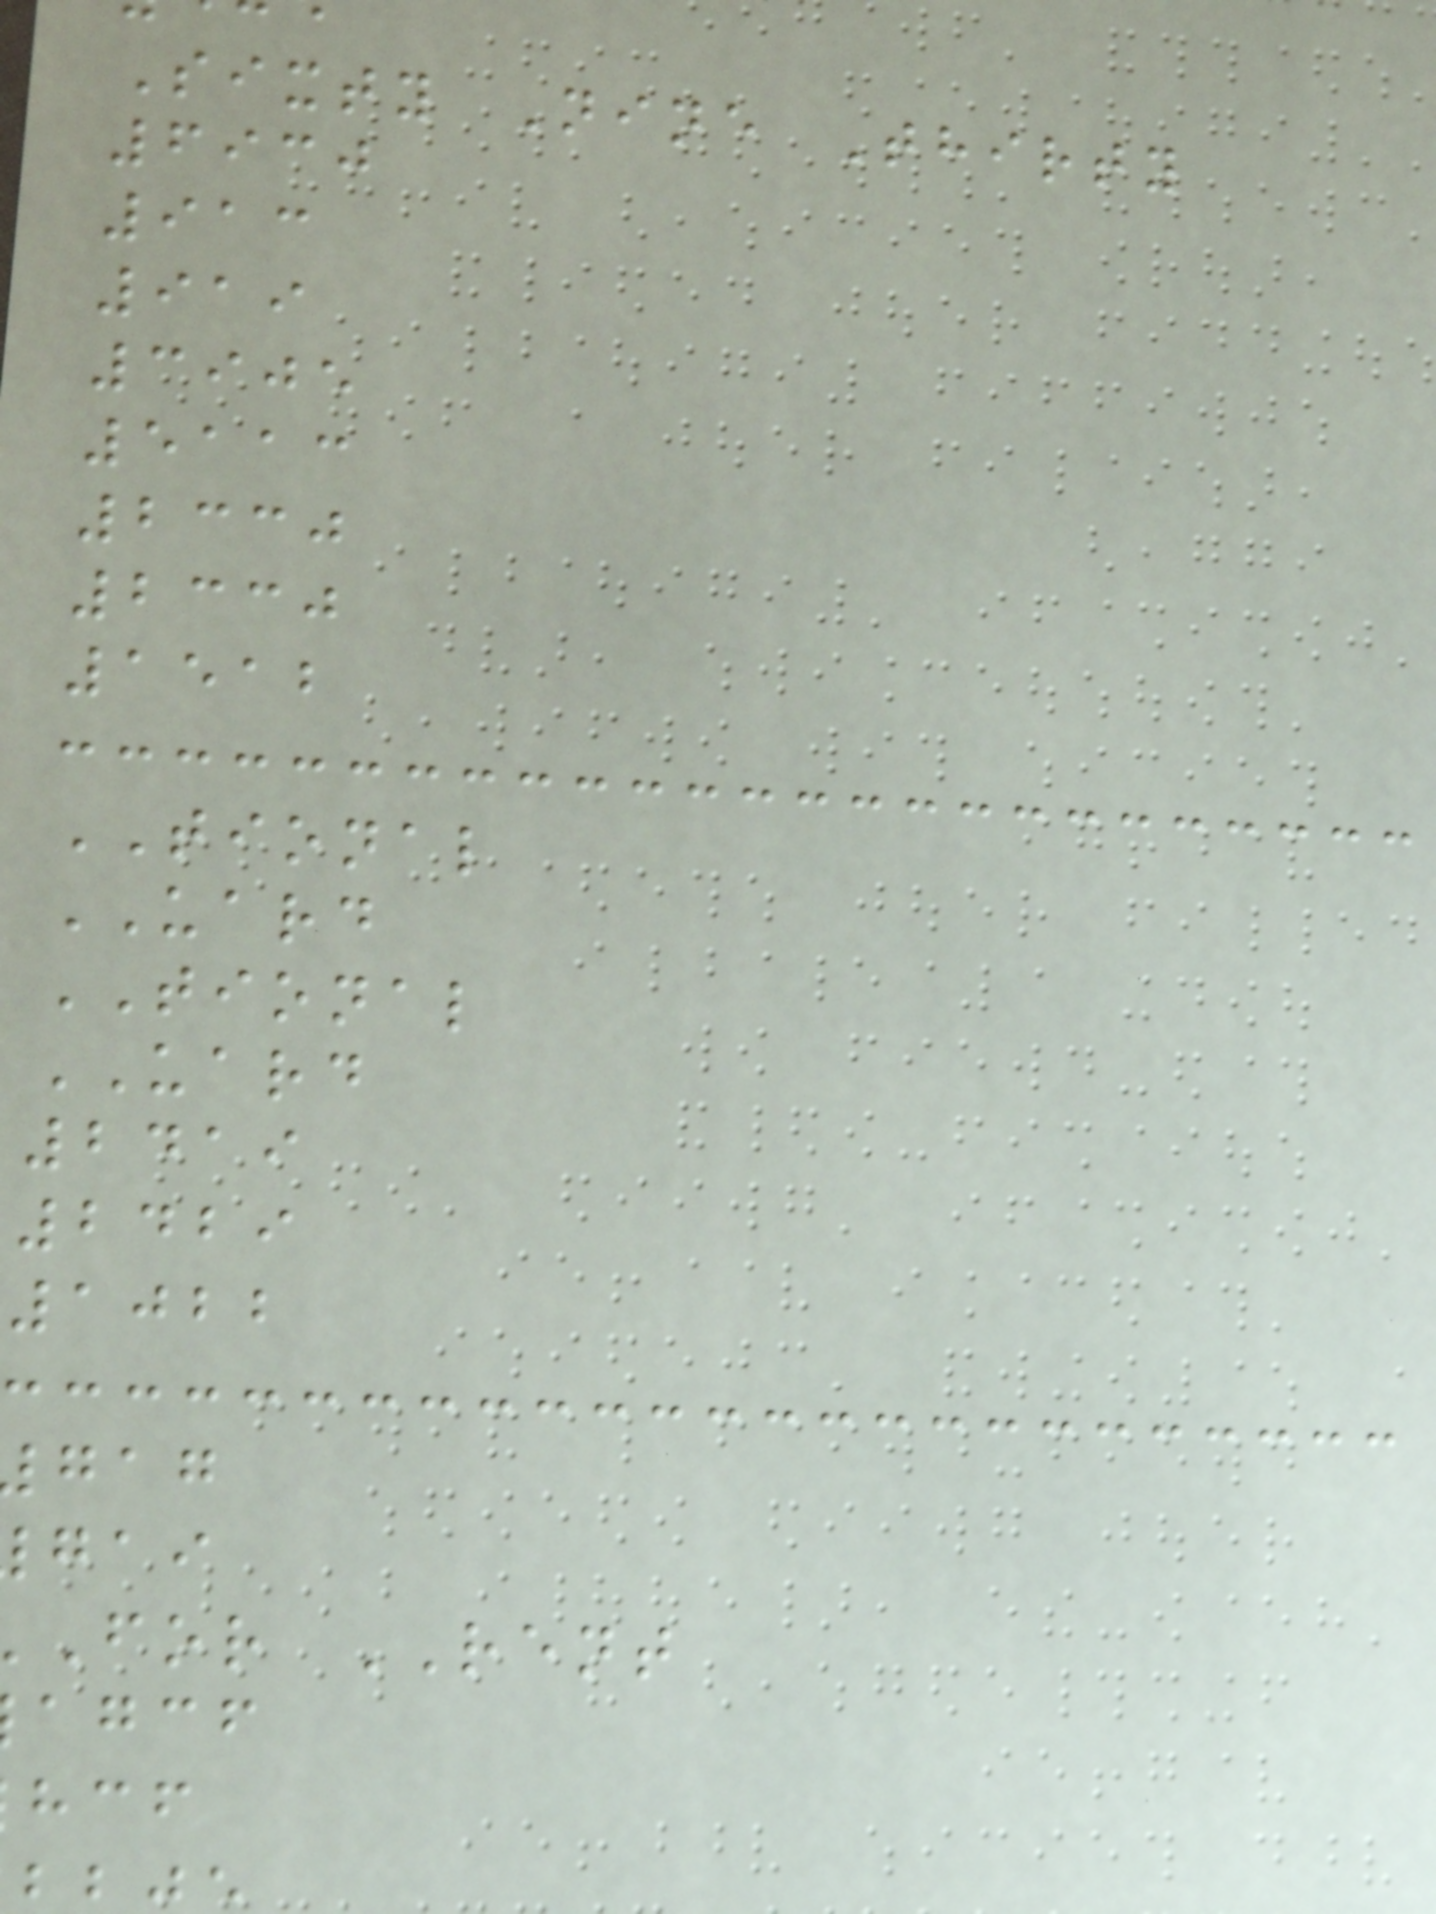Sixty Nine Thirty
6930
913
919
3905
5113
2330
2330
1512
TIONAL
UARD
TIONAL
UARD
2419
2429
1022
for RENT
agcf
